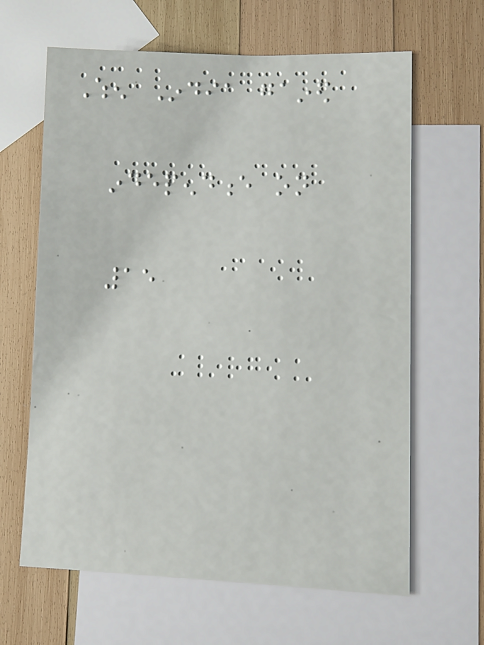When India gained
independence on
15
